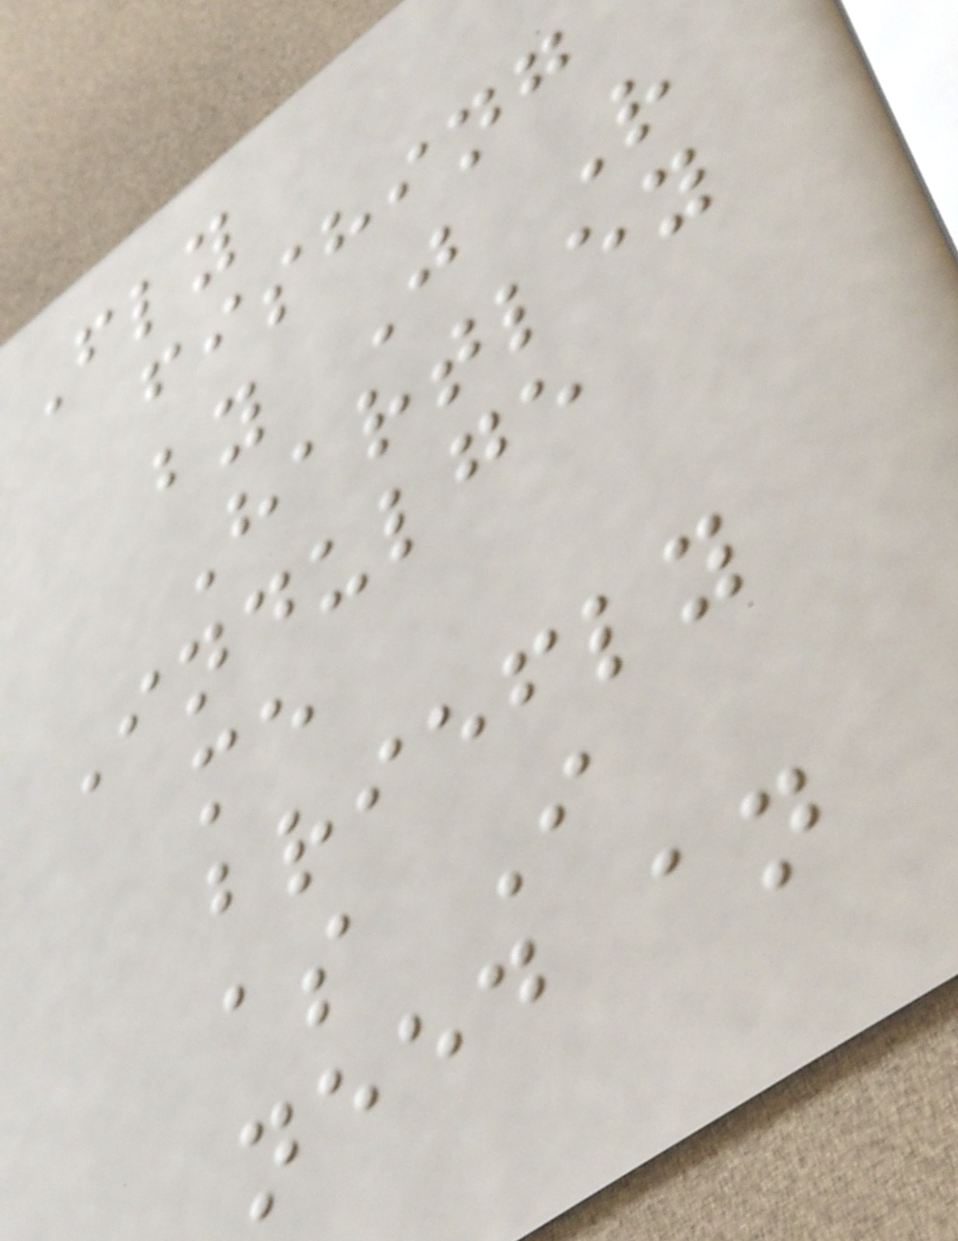Fly
fishing
by J R
Hartley
Indulge
me
briefly
as I
need an
